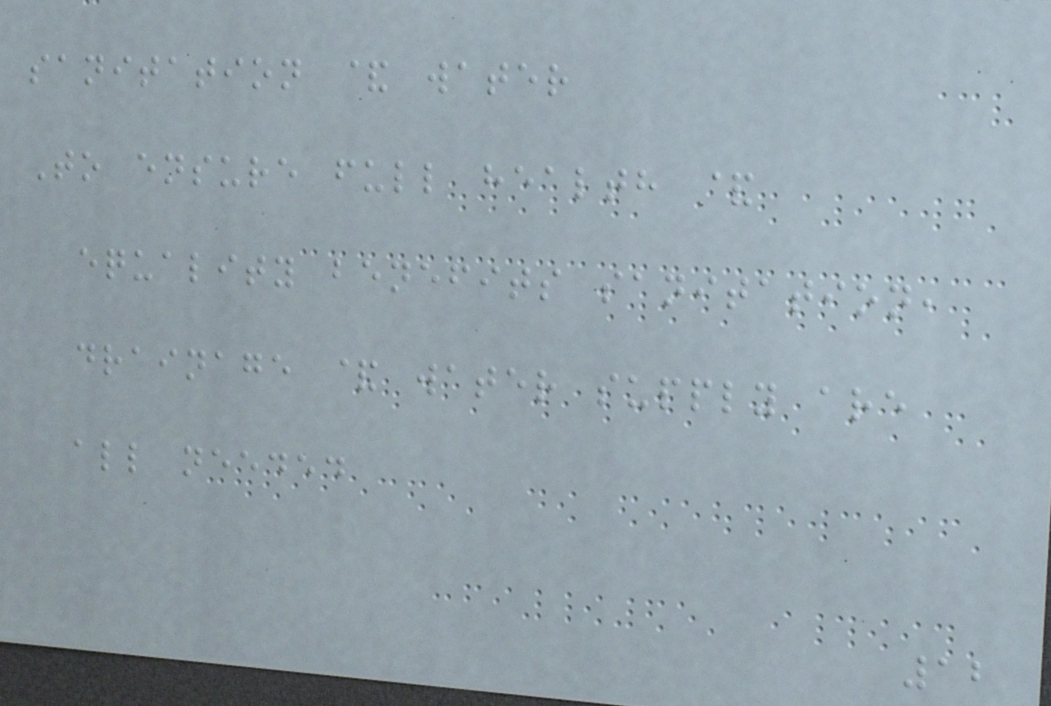sanitation & water
To ensure full health &
equality benefits sanitation,
drainage & water supply are
all needed
12
